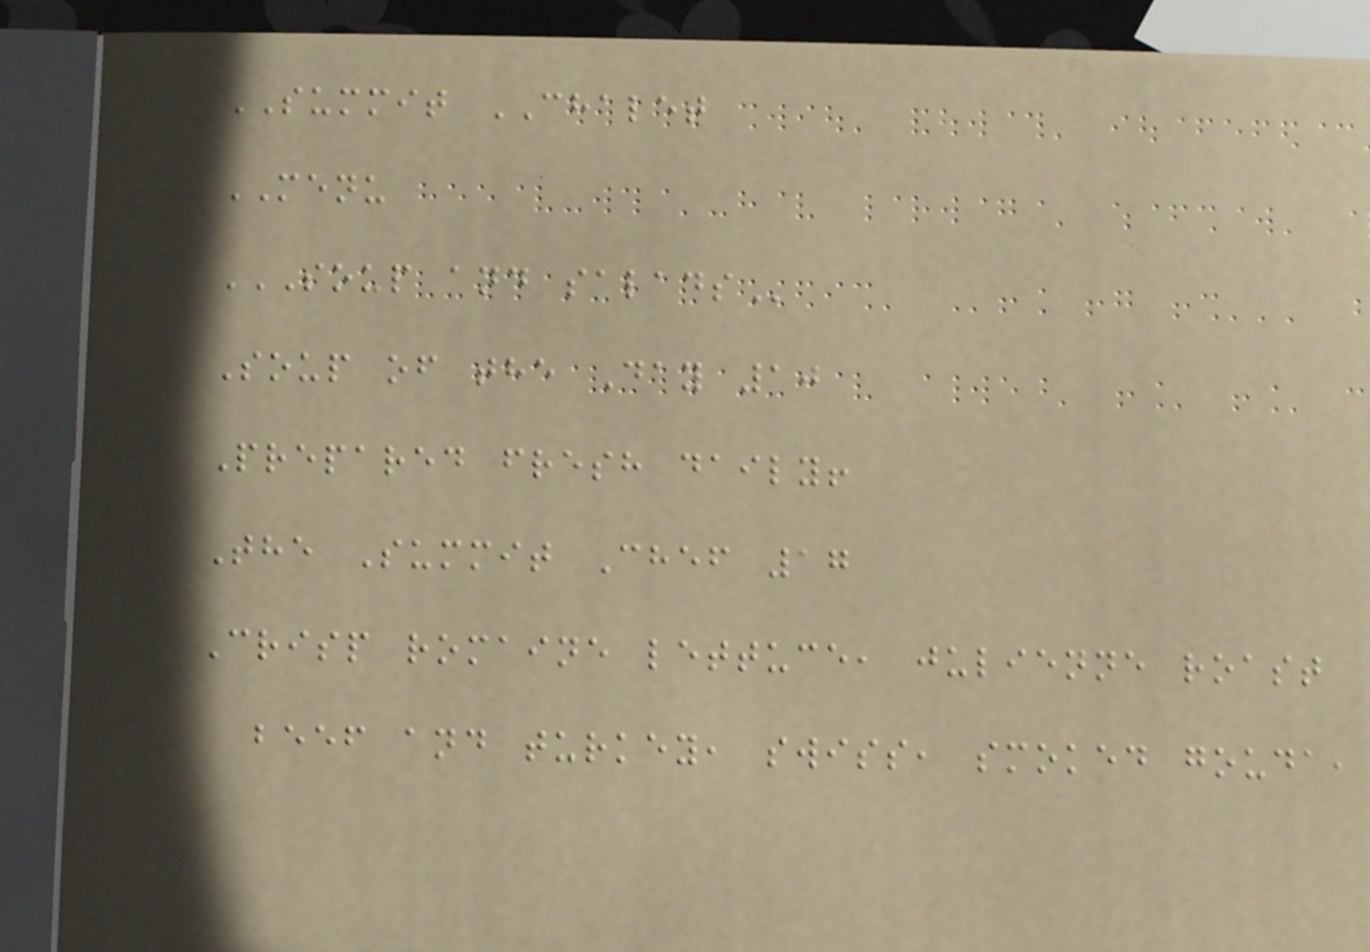SUMMIT CHALET
MENU
SOUP AND SALADS
Soup of the Day 10
Prepared fresh daily!
The Summit Chef 17
Crisp romaine lettuce, julienne roast
beef and turkey, swiss, smoked gouda,
